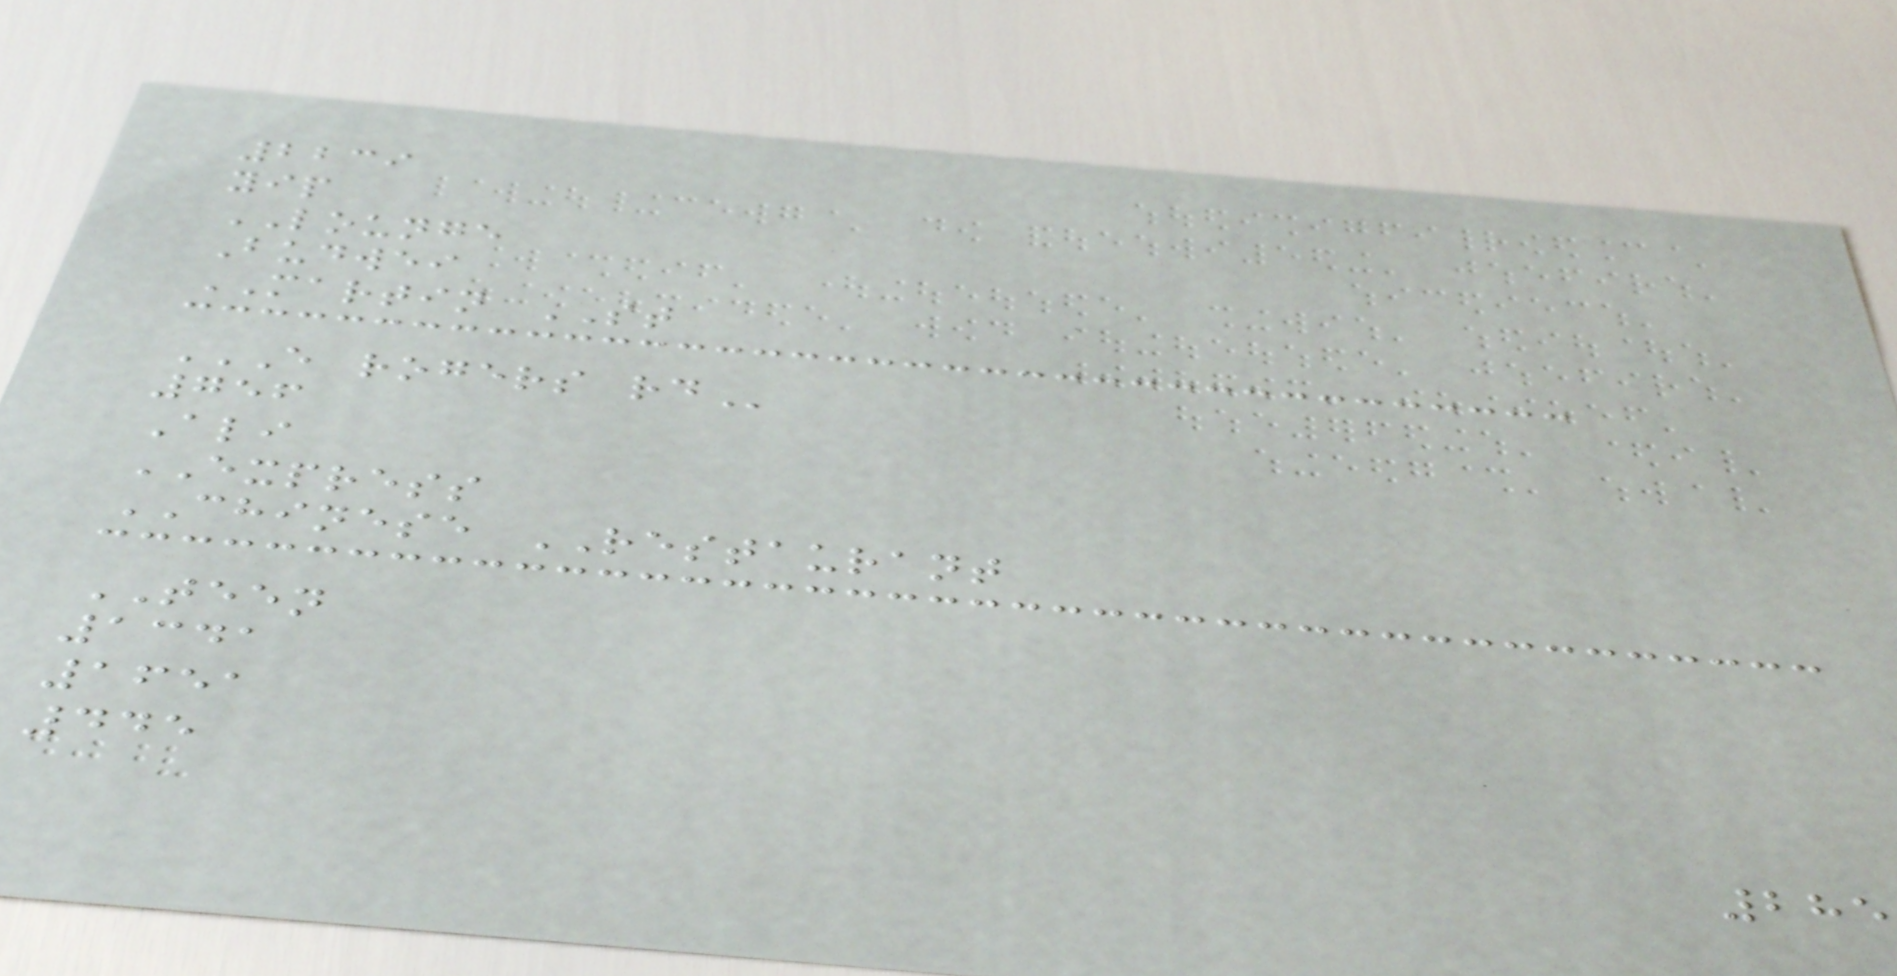2239
yip
LOUNGE
Budwei
MARTIN ST
E ROGERS RD
756
Ali
EXPRESS
CHINESE RESTAURANT
TEEN
1341
1651
445
285
